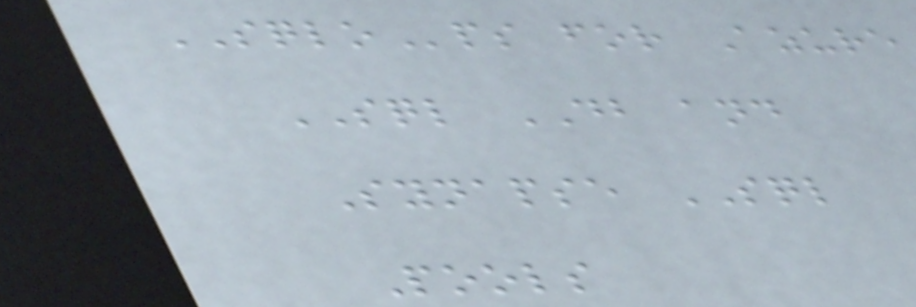SQLOps for Azure
SQL DB and
Synapse SQL
Pools
